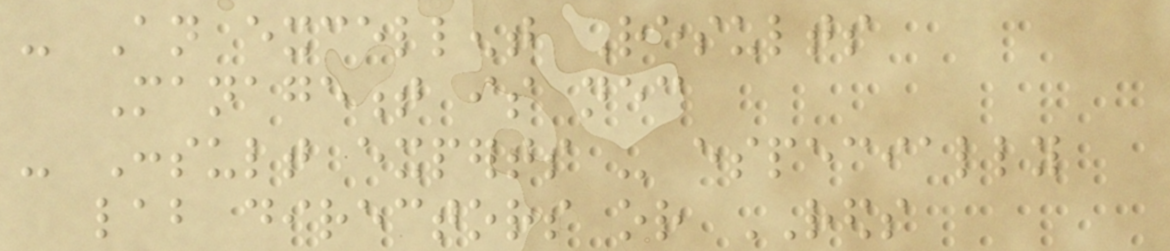- An excellent Results
Management is necessary
- Consult experts - especially
lab directors or REDS
